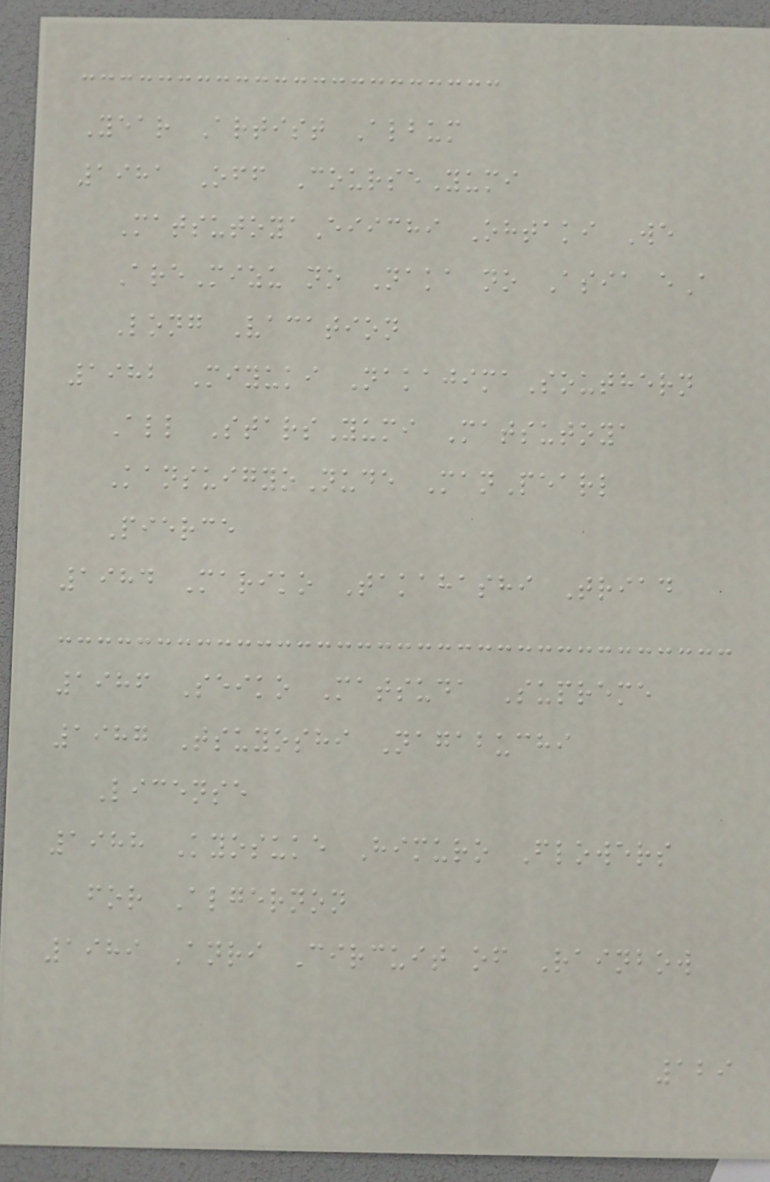Year Artist Album
1981 Off CourseYumi
MatsutoyaEiichi Ohtaki We
AreMizu no Naka no Asia eA
Long Vacation
1982 Miyuki NakajimaSouthern
All StarsYumi Matsutoya
KansuigyoNude ManPearl
Pierce
1984 Mariko Takahashi Triad
1986 Seiko Matsuda Supreme
1987 Tsuyoshi Nagabuchi
License
1988 Kyosuke Himuro Flowers
for Algernon
1989 Anri Circuit of Rainbow
129
